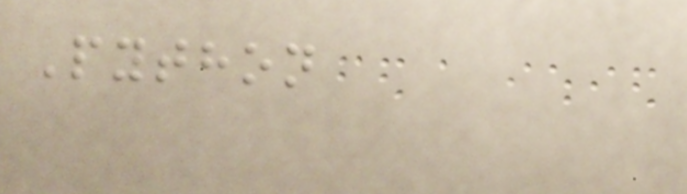Python
